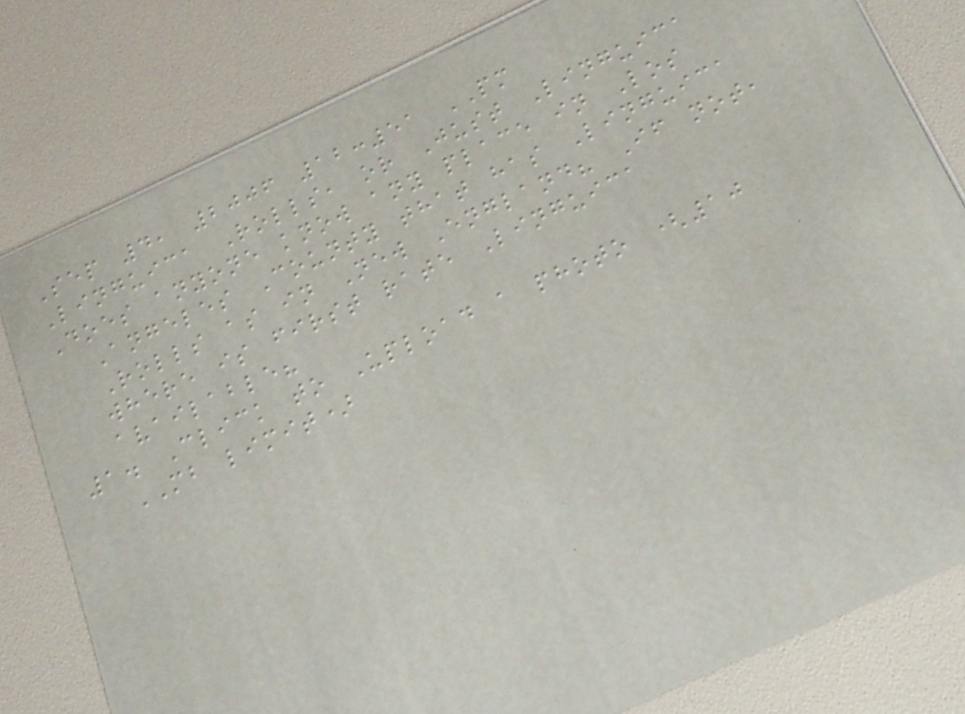Sep 4, 2006 12:51 PM
Linguica Rolls, or Just Linguica
Does anyone know any place in Los
Angeles County that has Linguica
Rolls as in New England? If not,
where is first rate Linguica
available?
1. Click to Upload a photo (10
MB limit)
